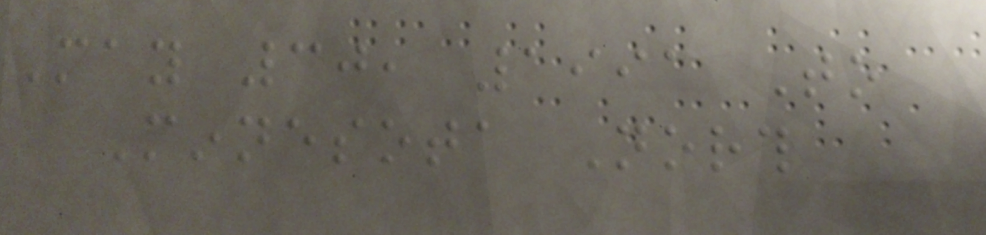May 30, 1991 To
Minnesota North
